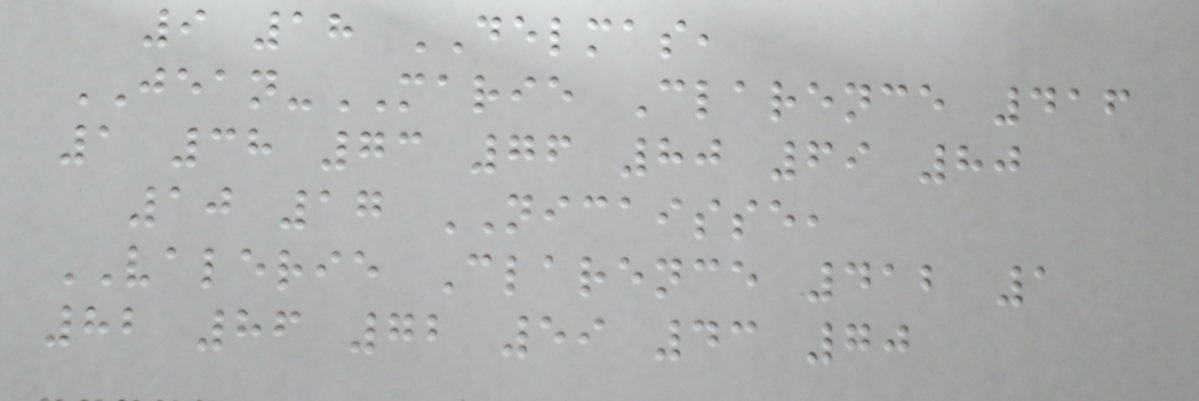9 18 DELMAS,
JEAN-MARIE Clarence 416
1 38 73 76 80 69 80
10 17 NICAISSE,
VALERIE Clarence 412 1
82 86 72 59 43 70
